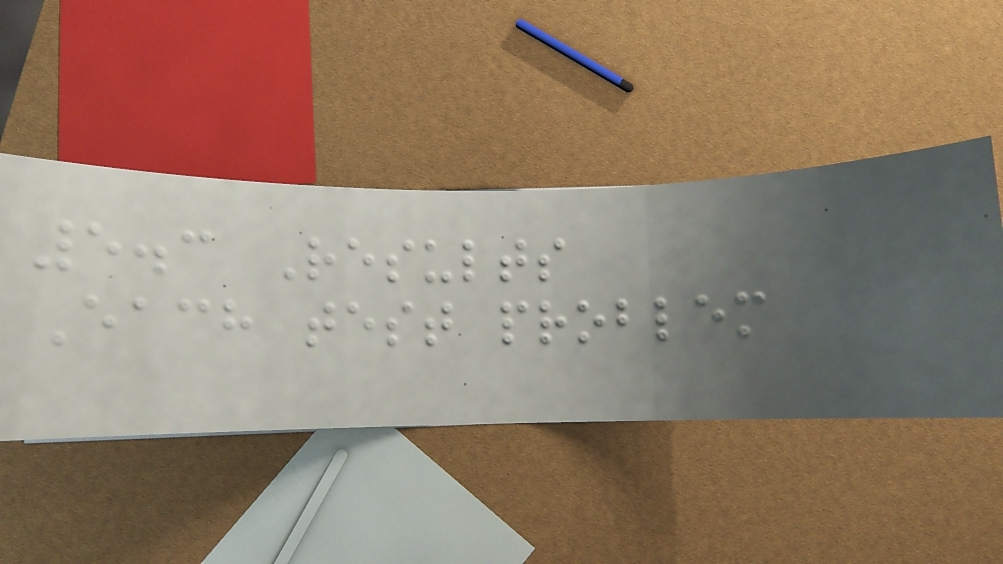5.3 Results
Each test problem
